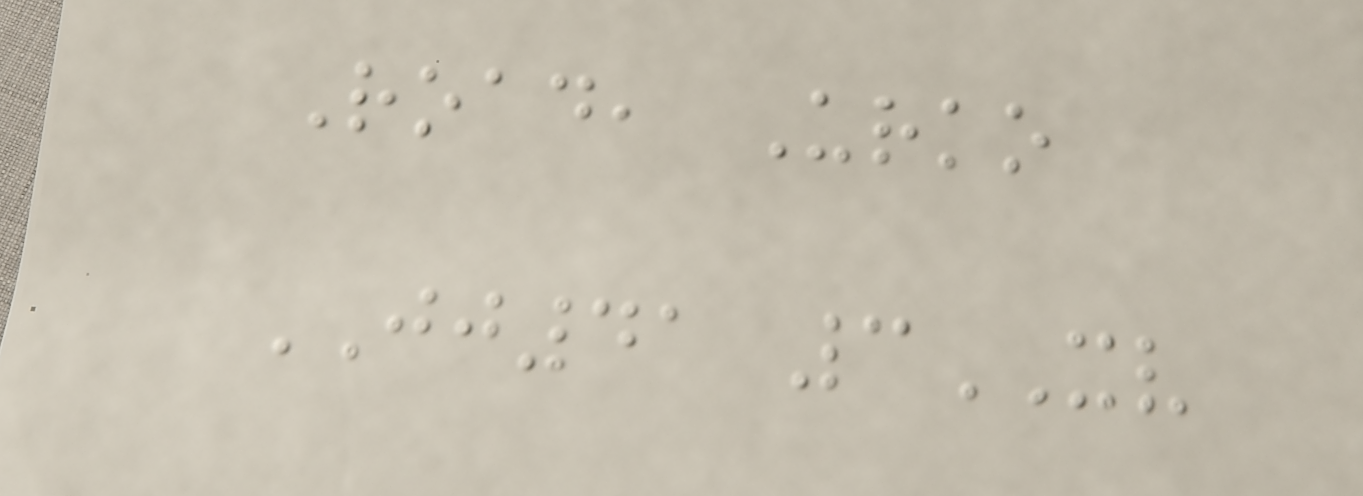Road, Urko
JJ41 3XV
